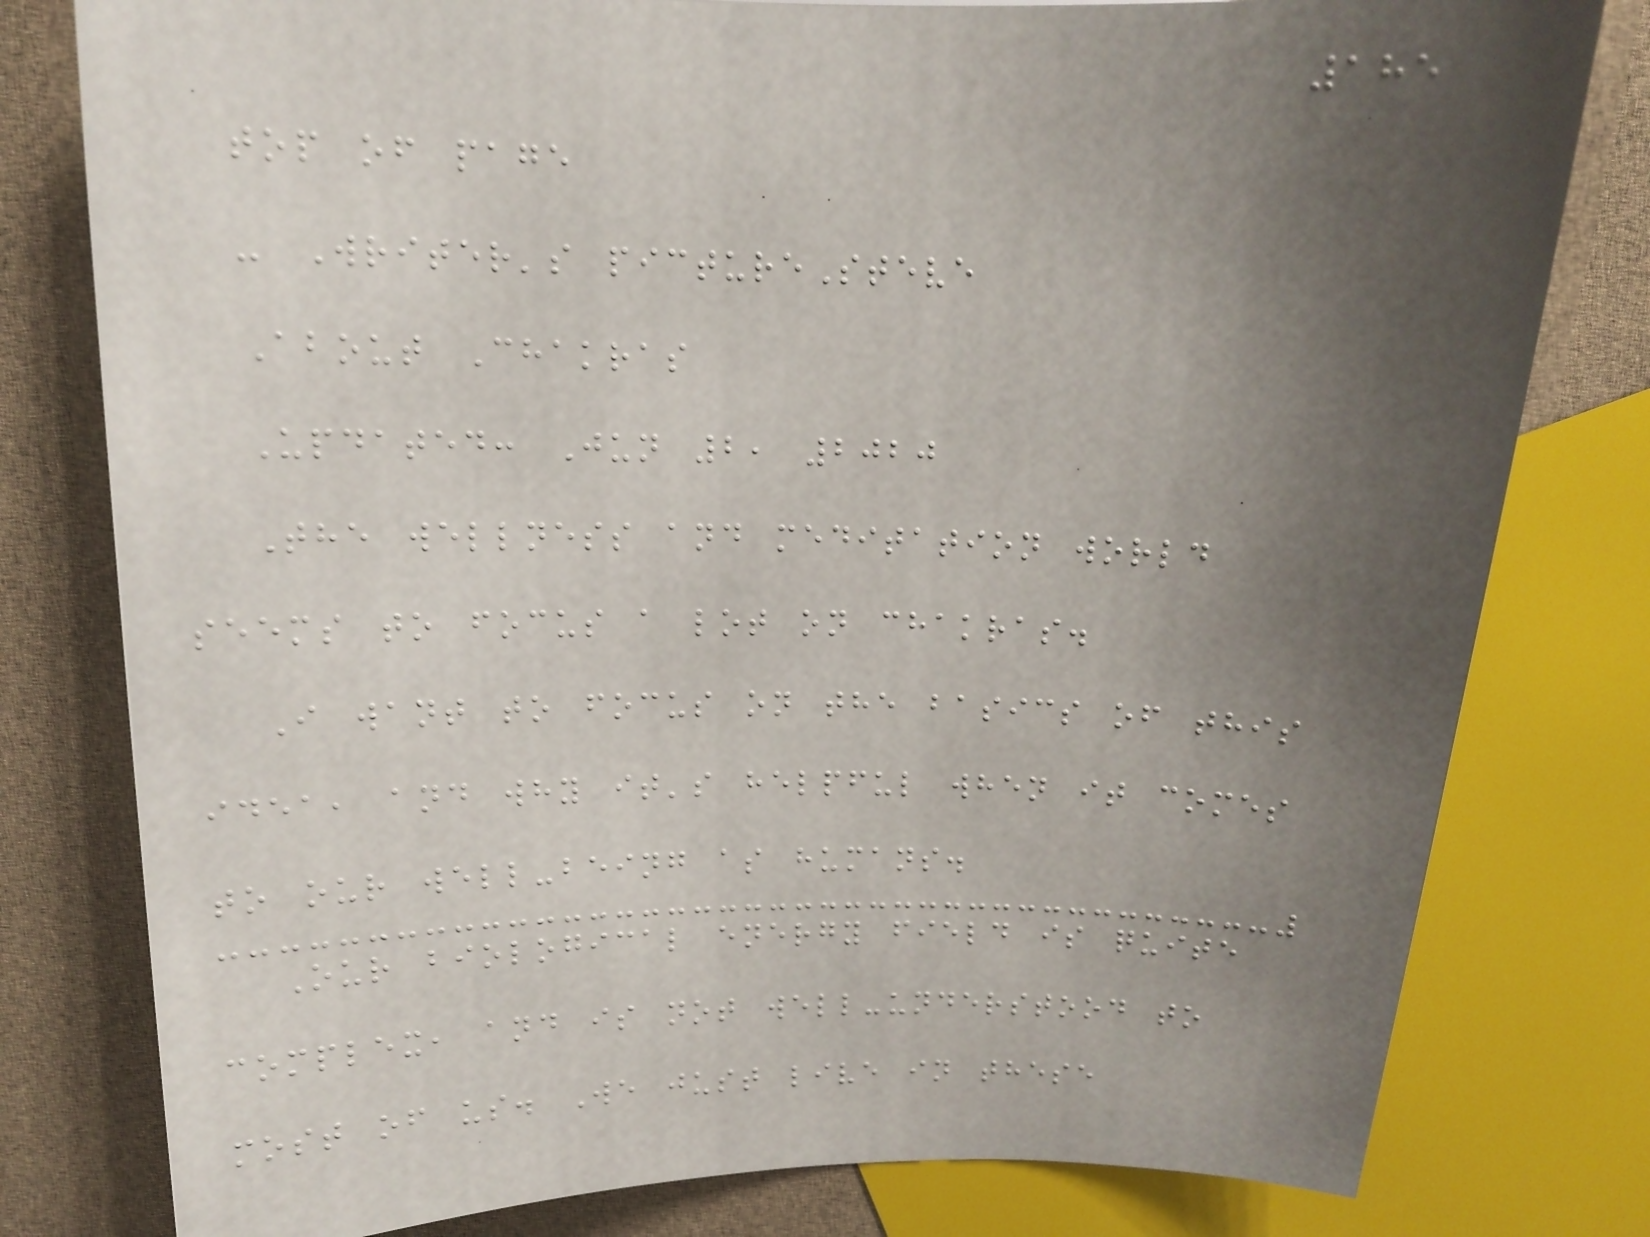185
top of page
- Writer's pictureSteve
About Chakras
Updated: Jun 2, 2020
The wellness and meditation world
seems to focus a lot on chakras.
I want to focus on the basics of this
idea, and why it's helpful when it comes
to our well-being as humans.
Our biological energy field is quite
complex, and is not well-understood to
most of us. We just live in these
